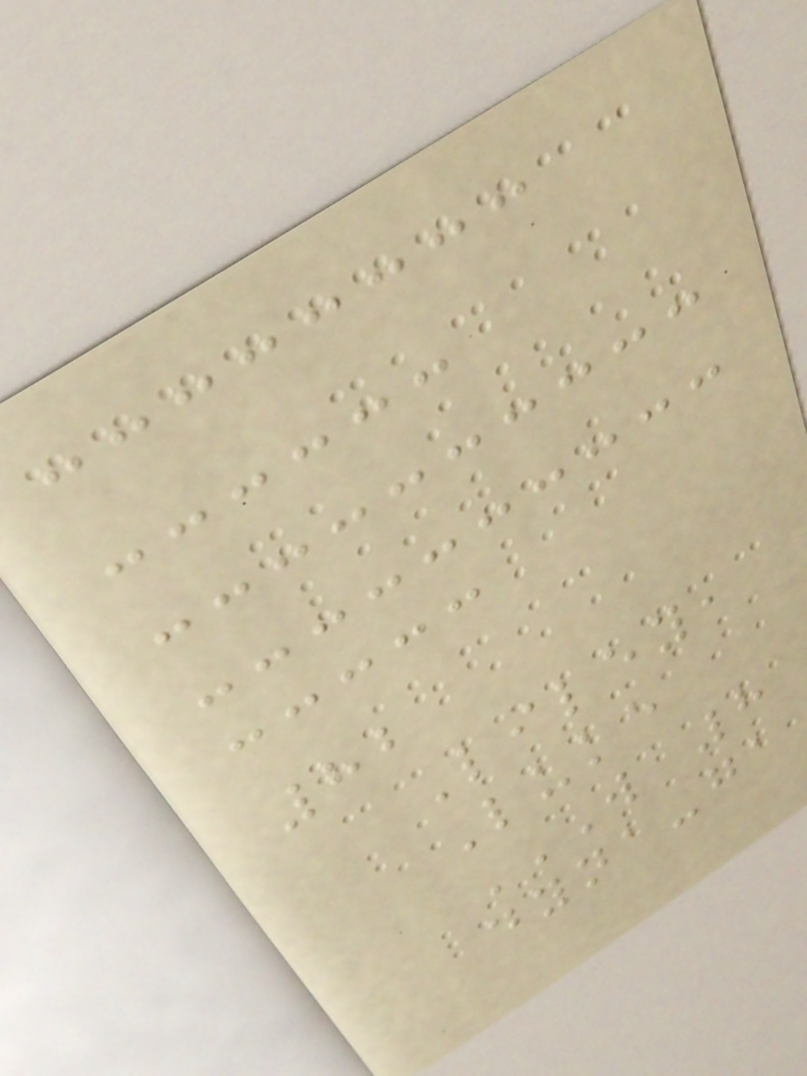82
Liley,
Luke
W 8
DYNA-GA
